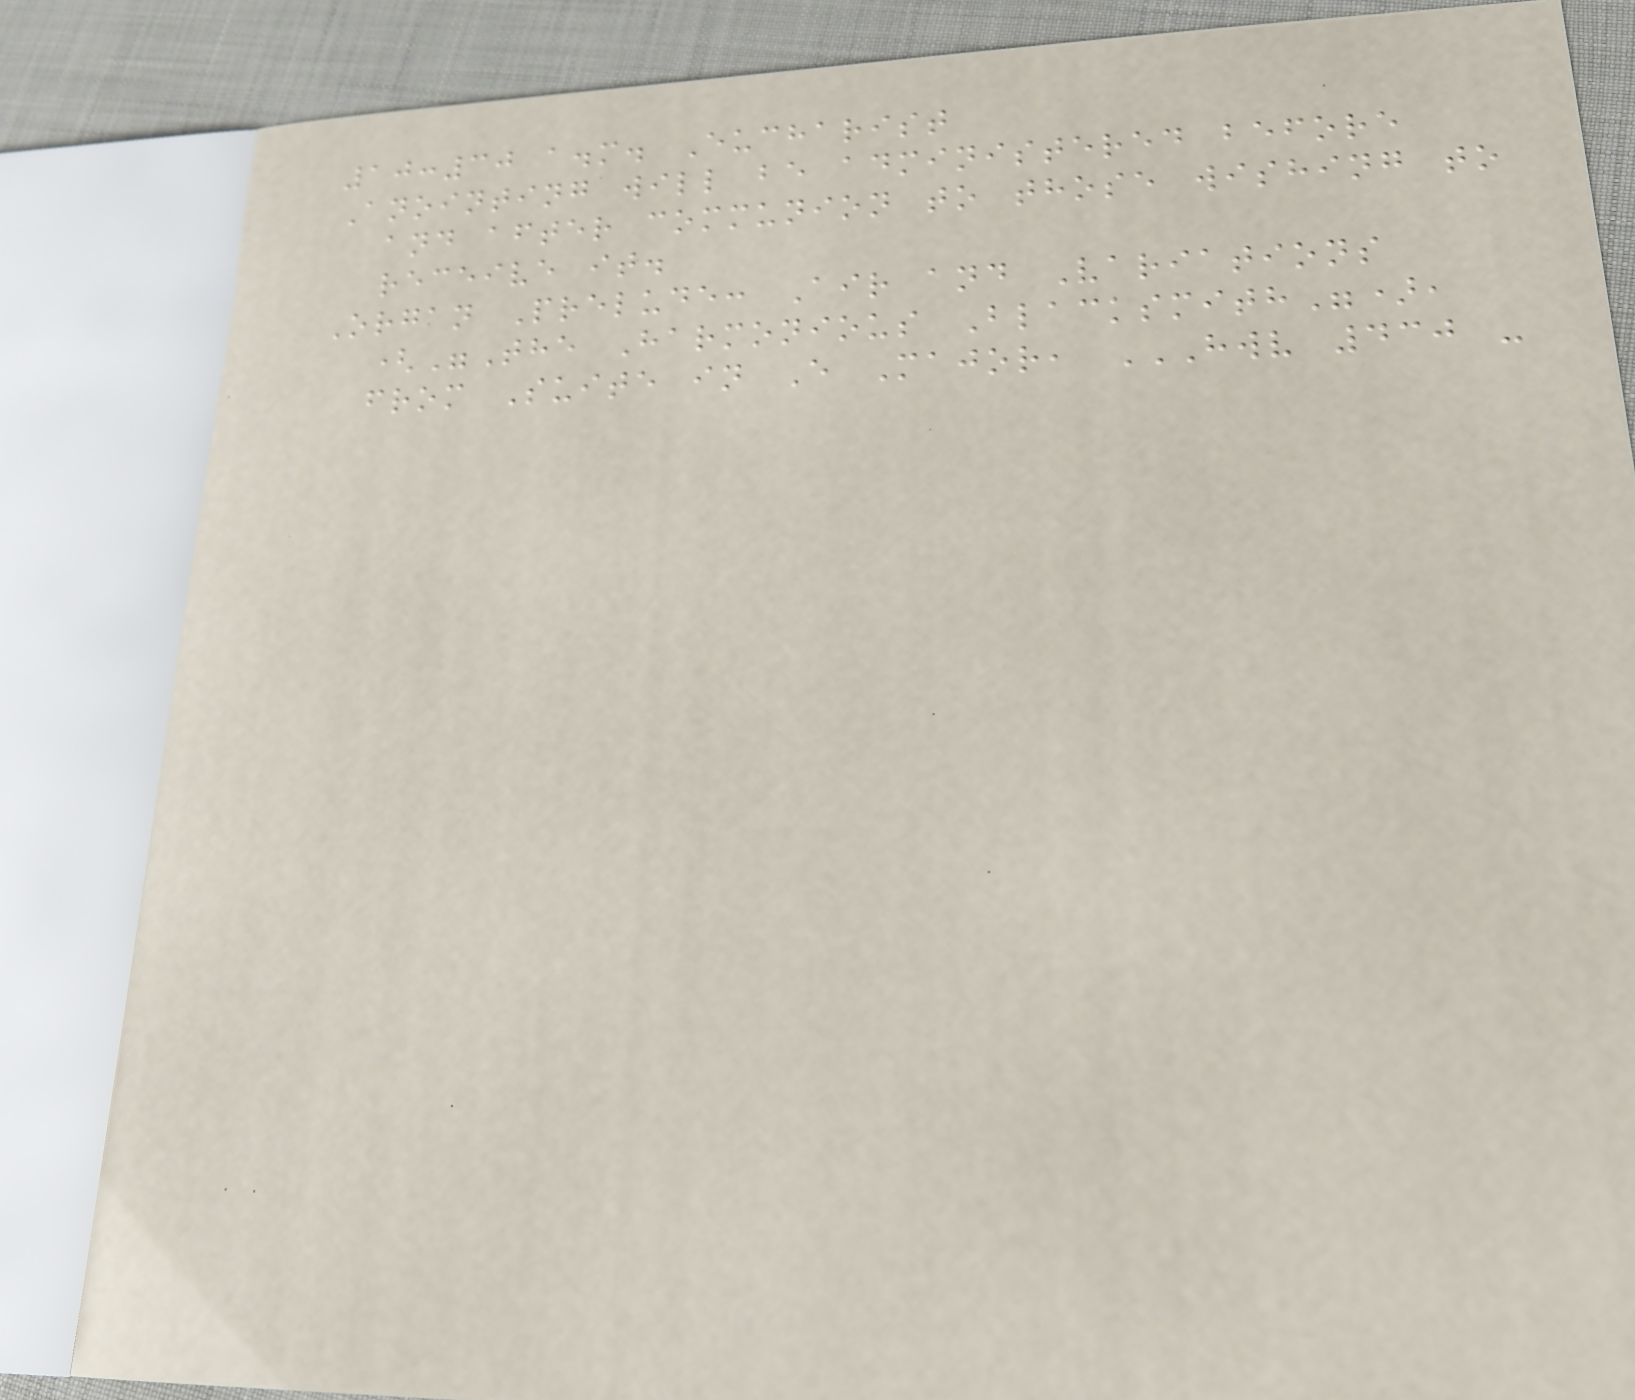10:30 a.m. Eucharist
Anointing will be administered before
and after communion to those wishing to
receive it.
Organ Prelude: Air and Variations
("The Harmonious Blacksmith"),
from Suite in E Major, HWV 430 -
